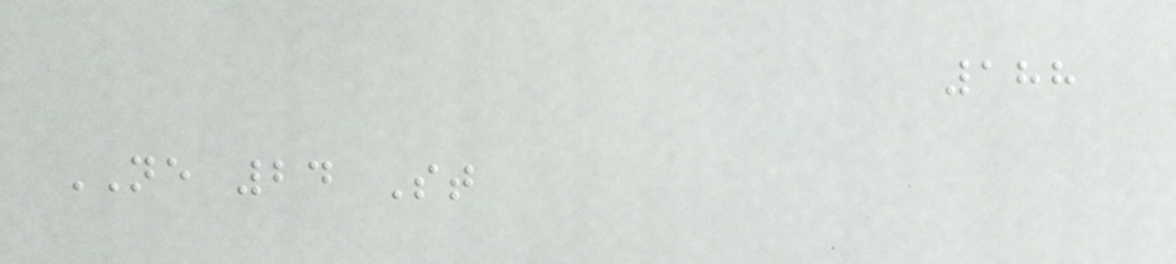188
NE 24 St
